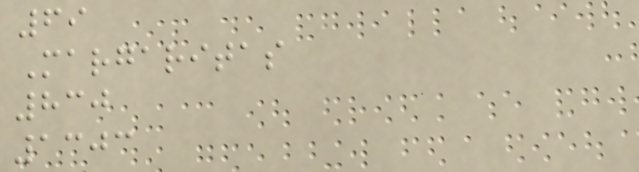69
Margaritas
830
1303
